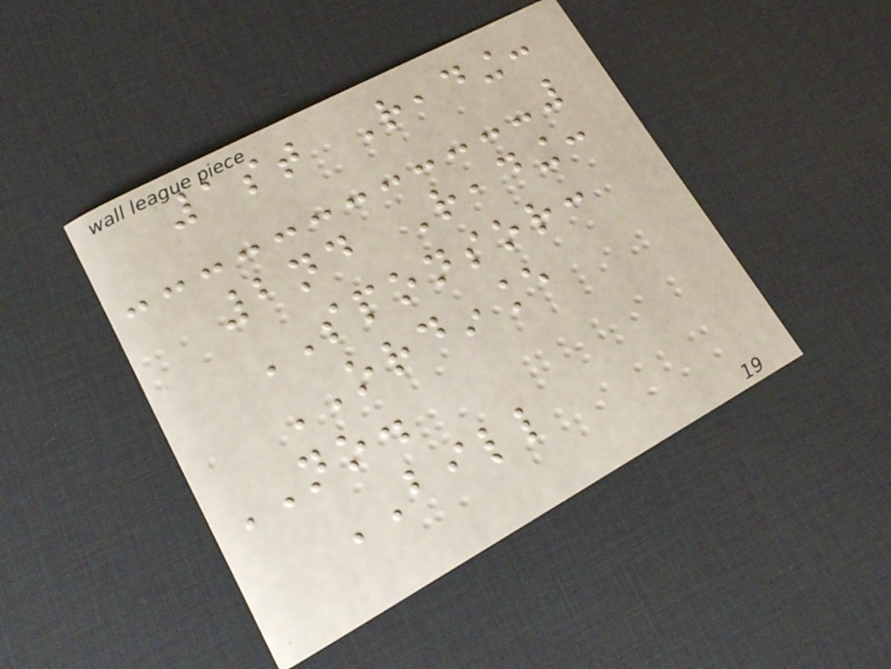1st Reading:
2nd Reading:
SPONSOR:
ORDINANCE
NO.
BILL
